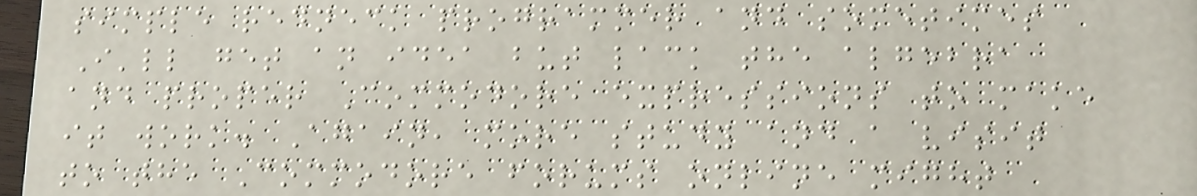simple redneck programmer and sometimes
I'll get an idea but lack the algebra
and proper Commodore expressions to make
it work. Again, more study and a visit
to the Commodore forums online might
